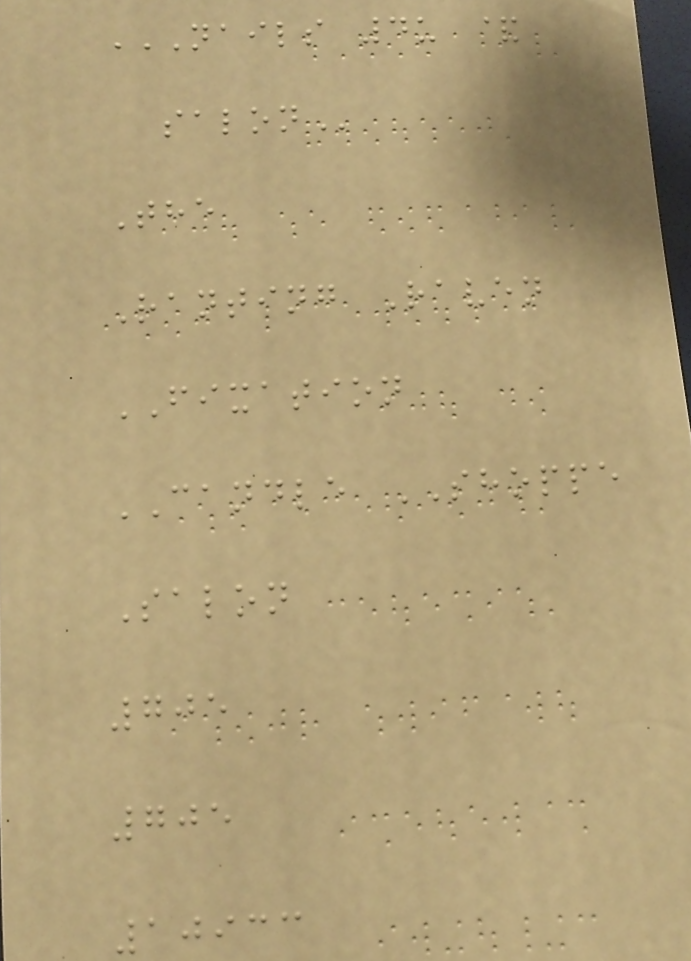NAILS 4U &
SALON
The
Ranting Raven
FIXATION
CANDLE SHOPPE
Salon
705
705
10933
